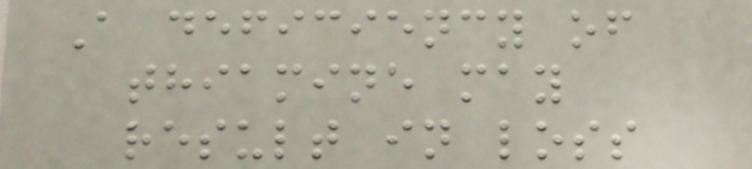A deficiency of
thiamine may
result in loss
